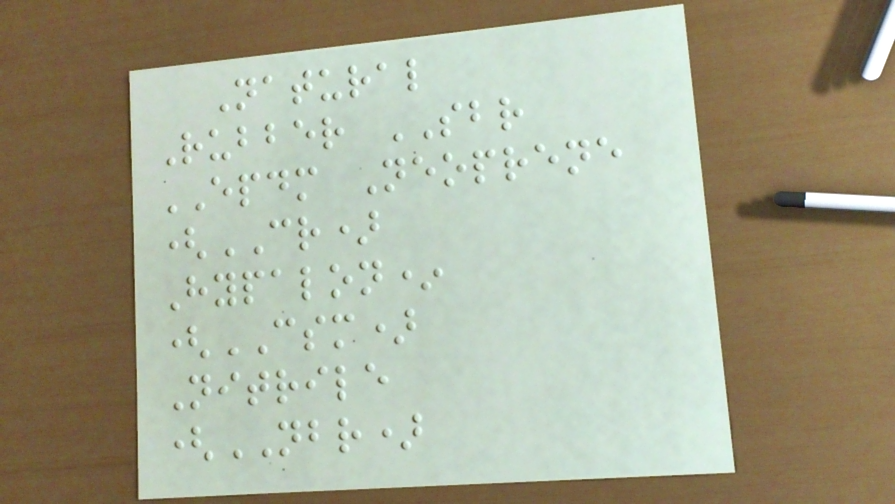Natural
Rubber SBR
EPDM Neoprene
(CR)
Hypalon*
(CSM)
Nitrile
(NBR)
